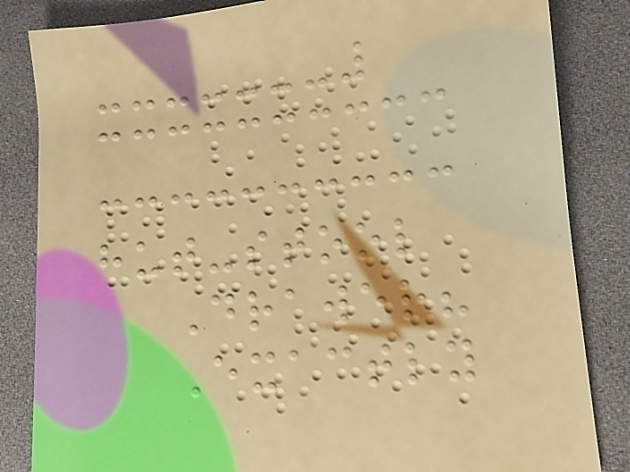hut-stool
Drawer?
Exactly
